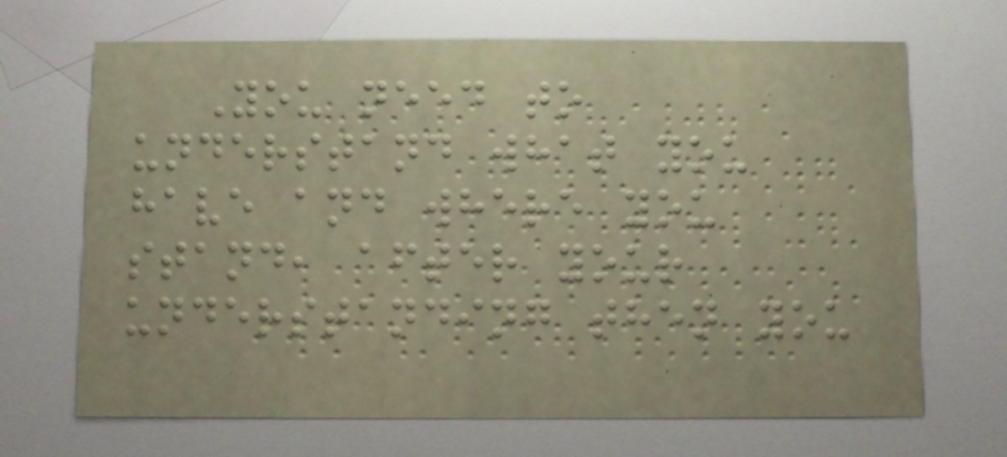You need to
understand what you
have and where you
stand, after your
understanding then you
